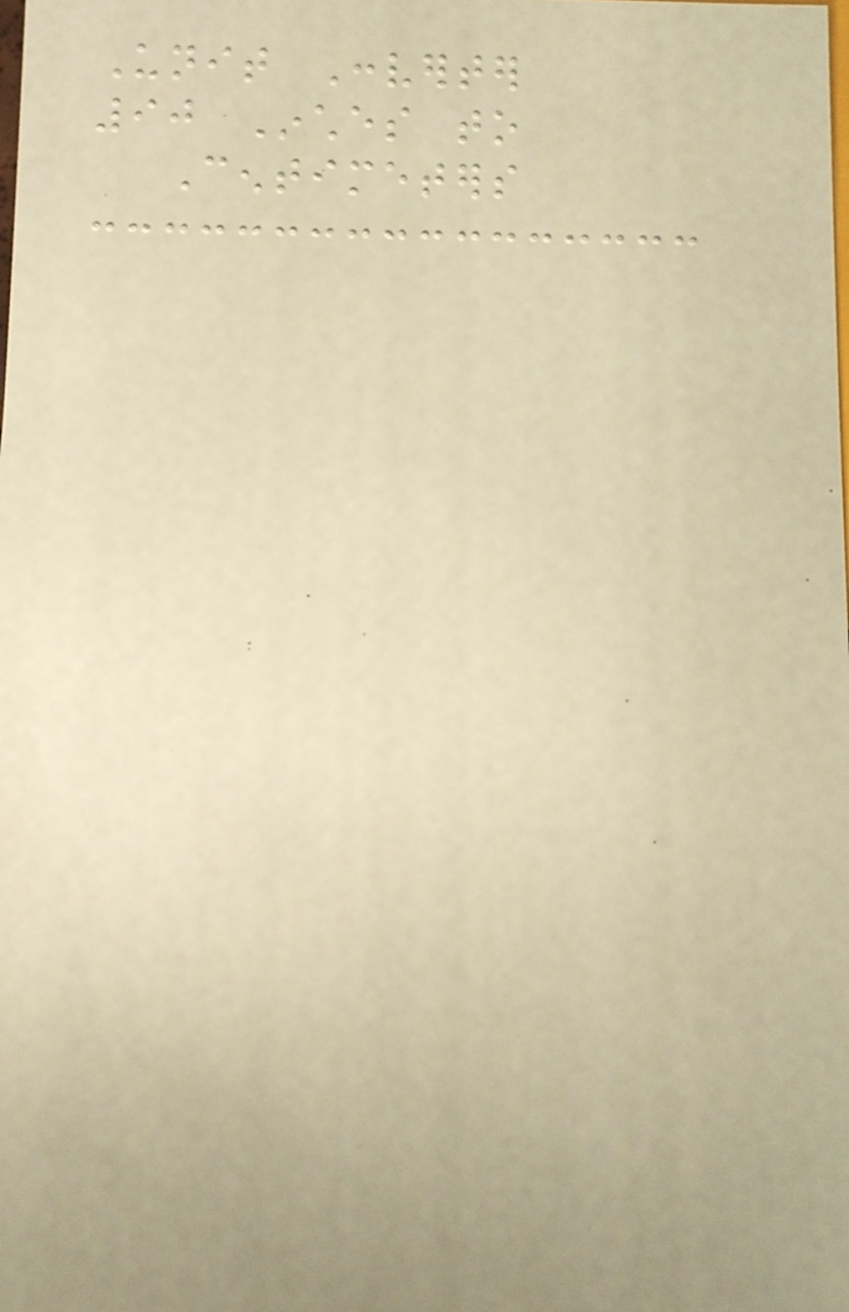Unit Converter
90 Inches to
Centimeters
